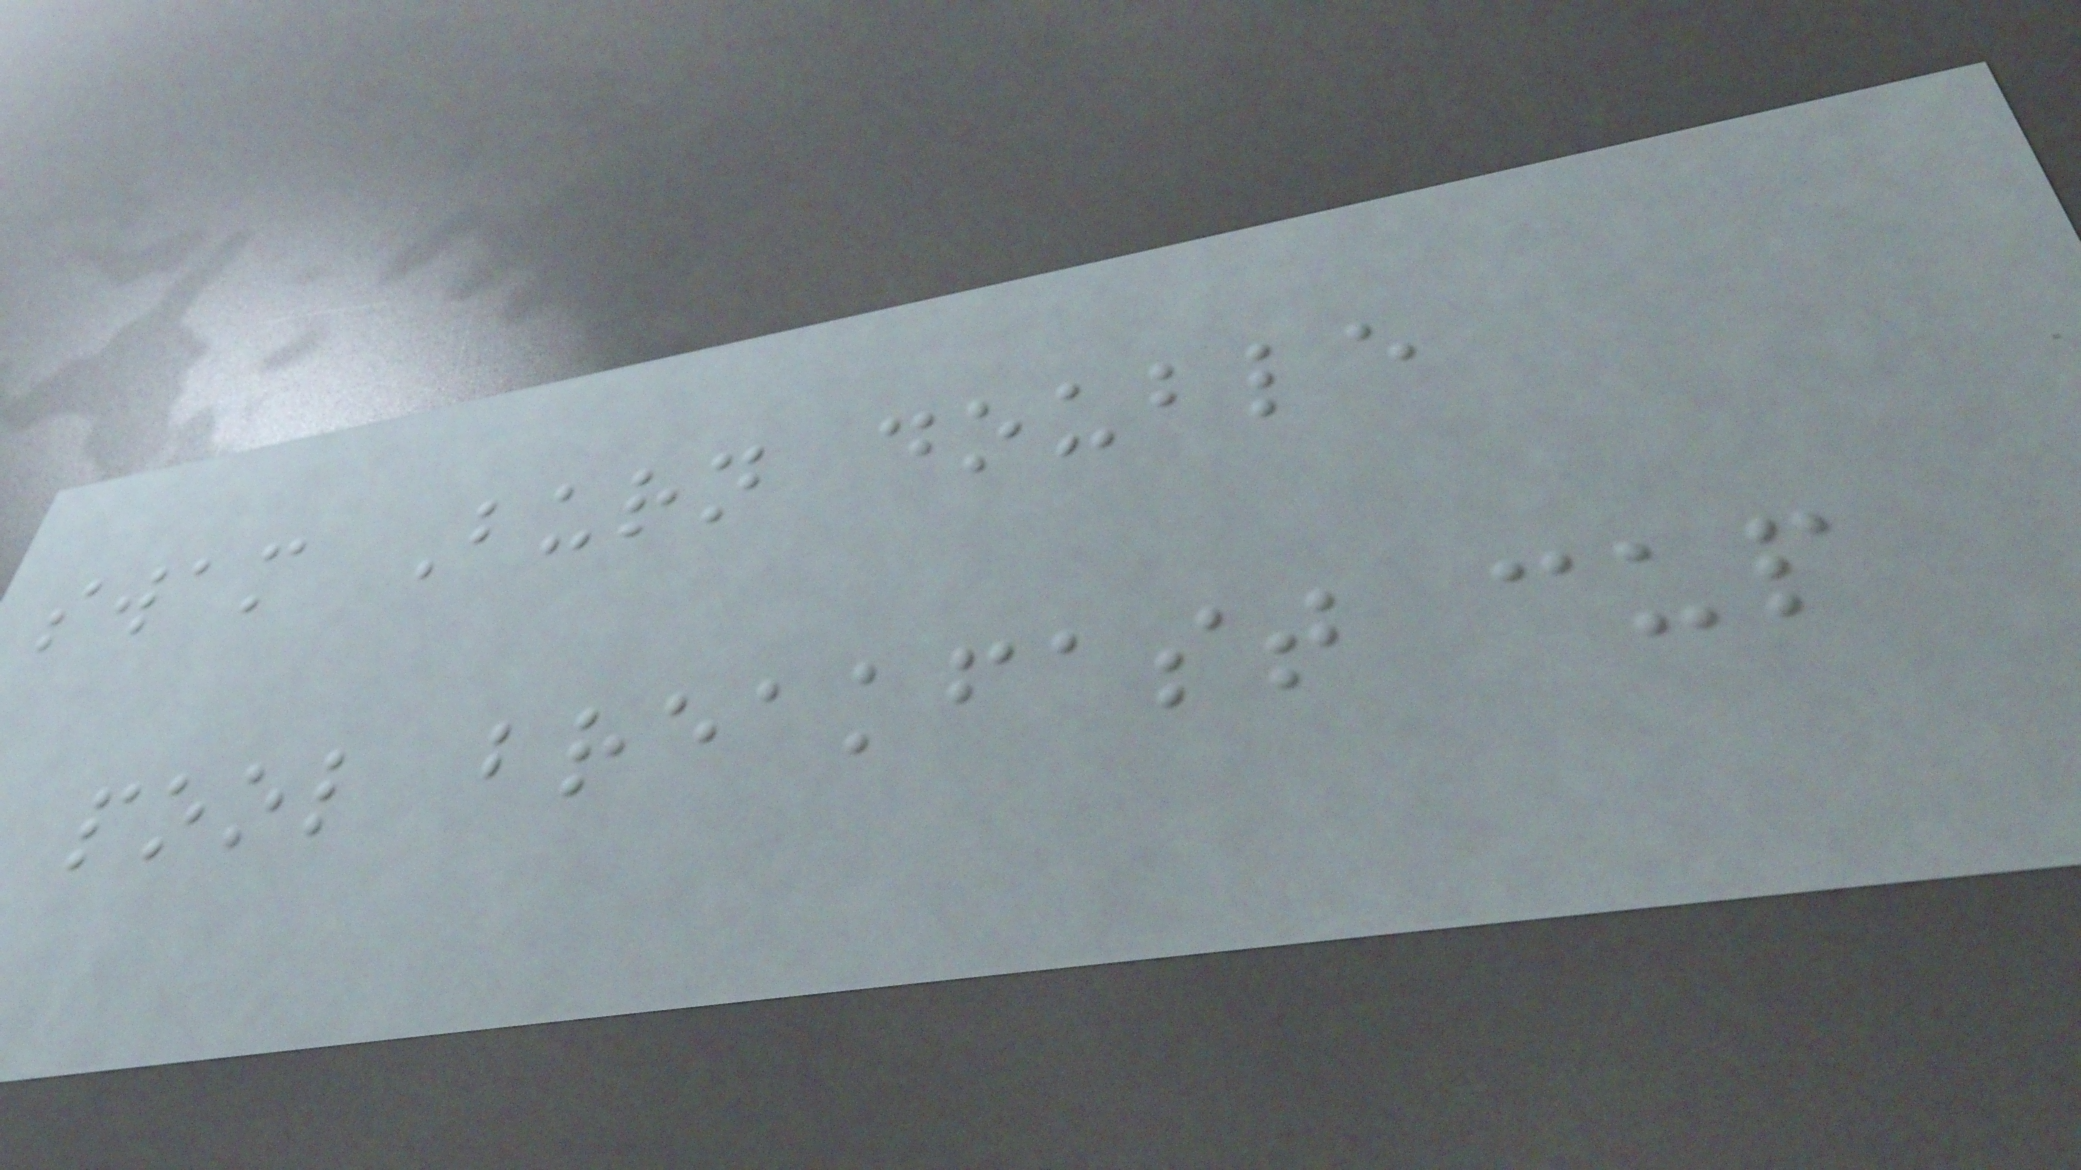swam Burn double
pool breakfast cup
